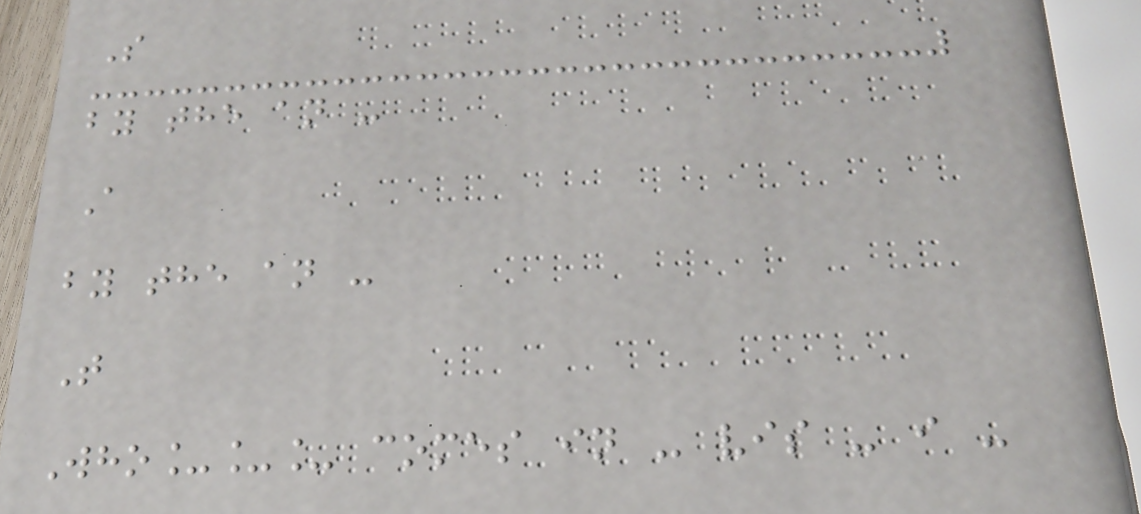S
by the an -
A
by the an -
T
Who___ comes in - vis - i -
